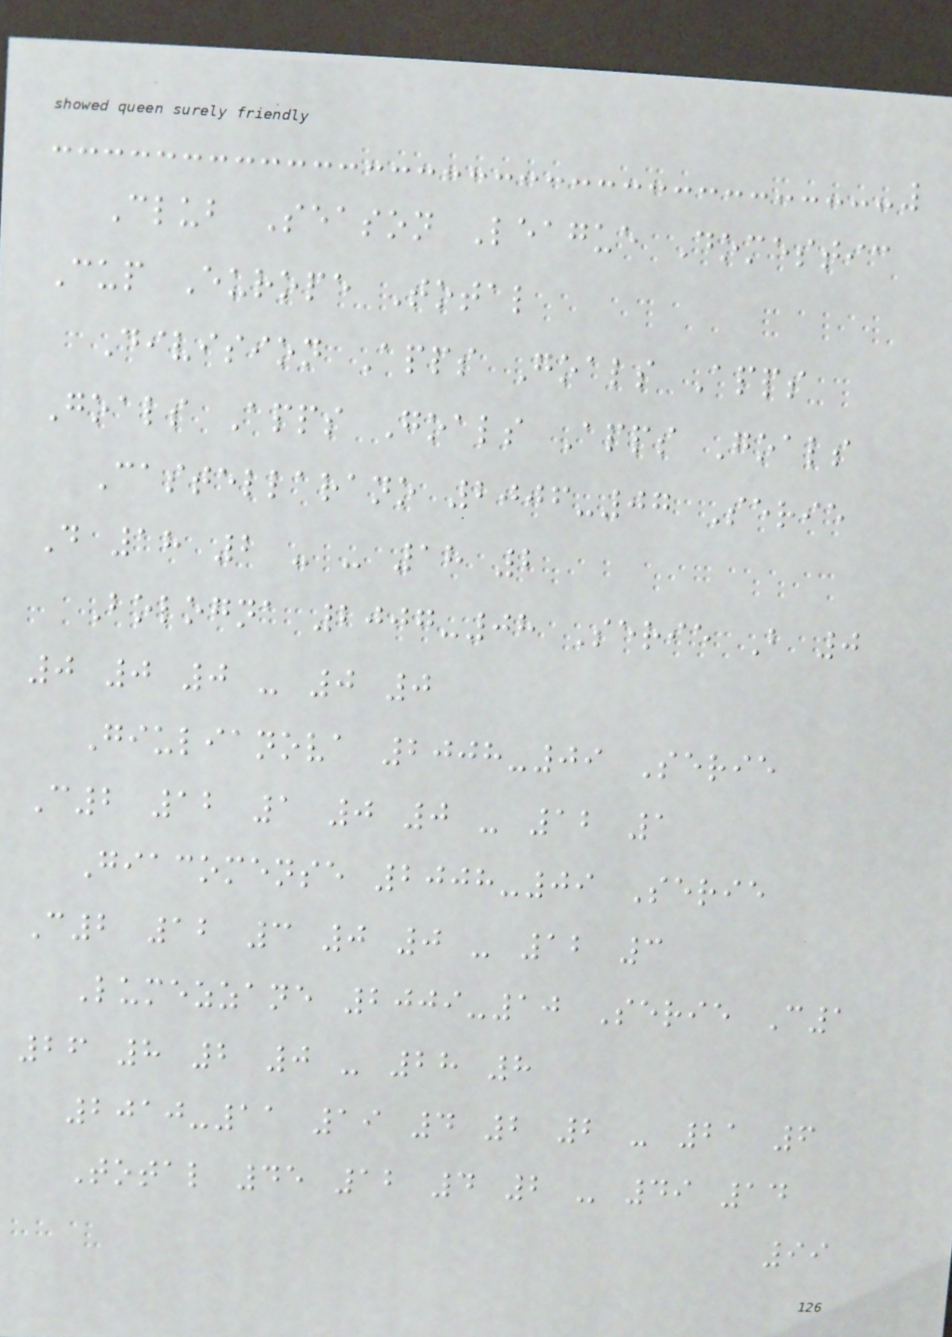Club Season League Domestic
Cup Europe Total
Division Apps Goals Apps
Goals Apps Goals Apps Goals
Castellarano 2006-07 Serie
D 18 2 - - 18 2
Bologna 2007-08 Serie B 0
0 0 0 - 0 0
Giulianova 2008-09 Serie
C2 12 1 0 0 - 12 1
Giacomense 2008-09 Serie
C2 12 3 0 0 - 12 3
Lumezzane 2009-10 Serie C1
26 8 2 0 - 28 8
2010-11 19 4 2 2 - 21 6
Total 45 12 4 2 - 49 14
99
